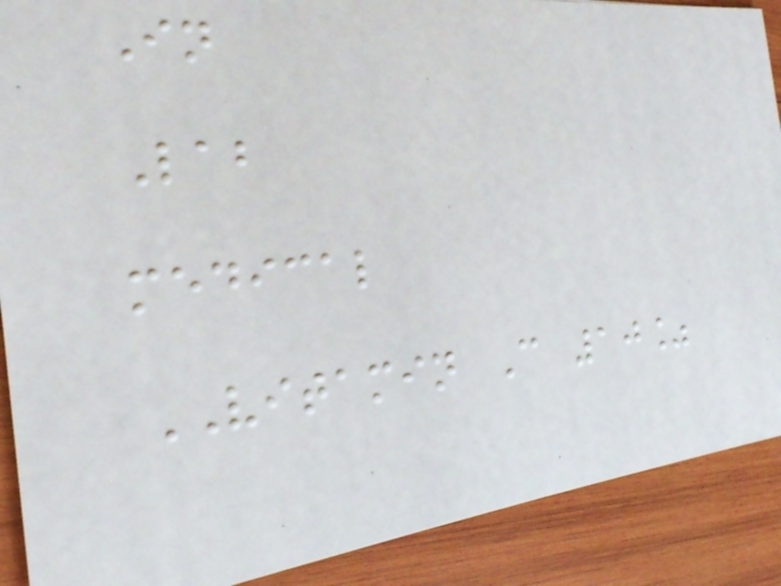In
Lab
medical
VITAMIN C 10%
